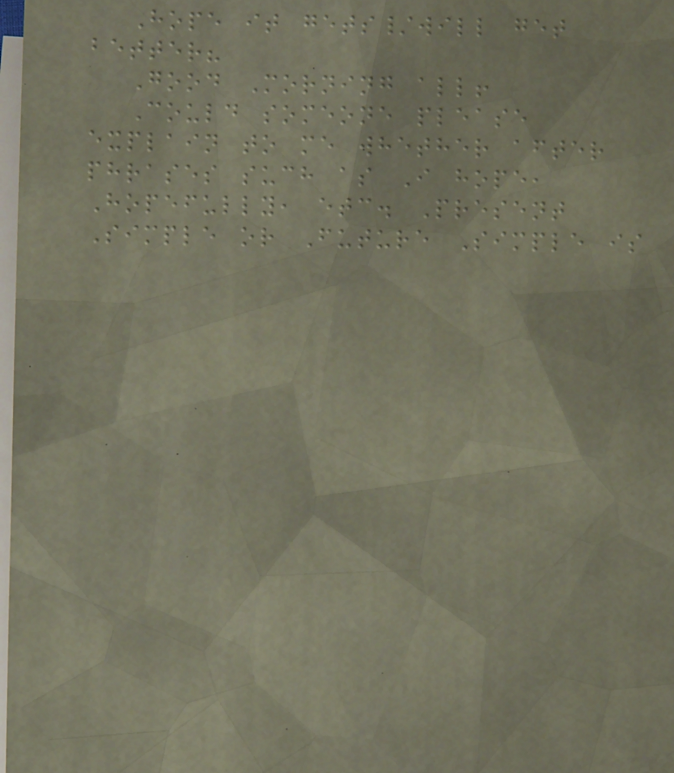Hope it gets/will get
better?
Good Morning all!
Could someone please
explain to me whether after
phrases such as I hope,
Hopefully, etc. Present
Simple or Future Simple is
